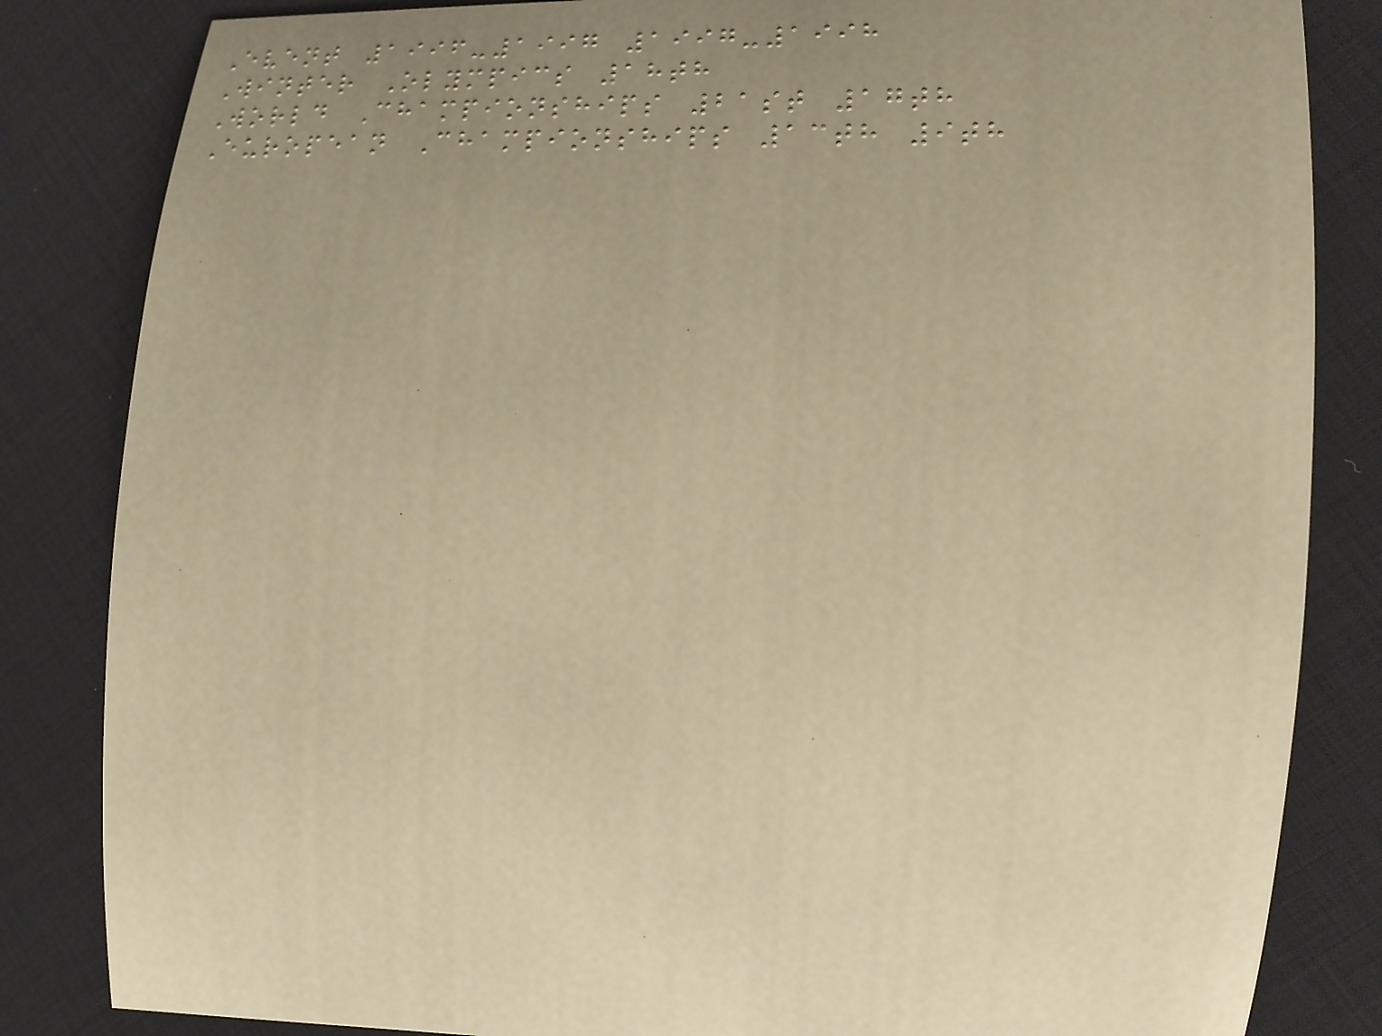Event 1996-1997 1997-1998
Winter Olympics 18th
World Championships 21st 17th
European Championships 13th 9th
